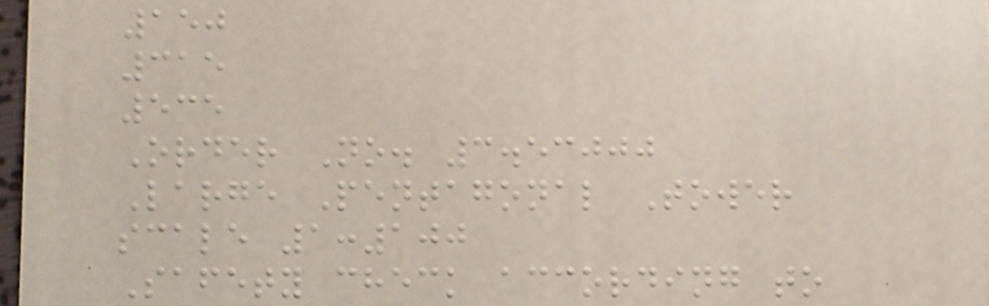150
315
535
Order No. 3.53000
Large Pentagonal Tower
scale 1:100
Safety check according to
